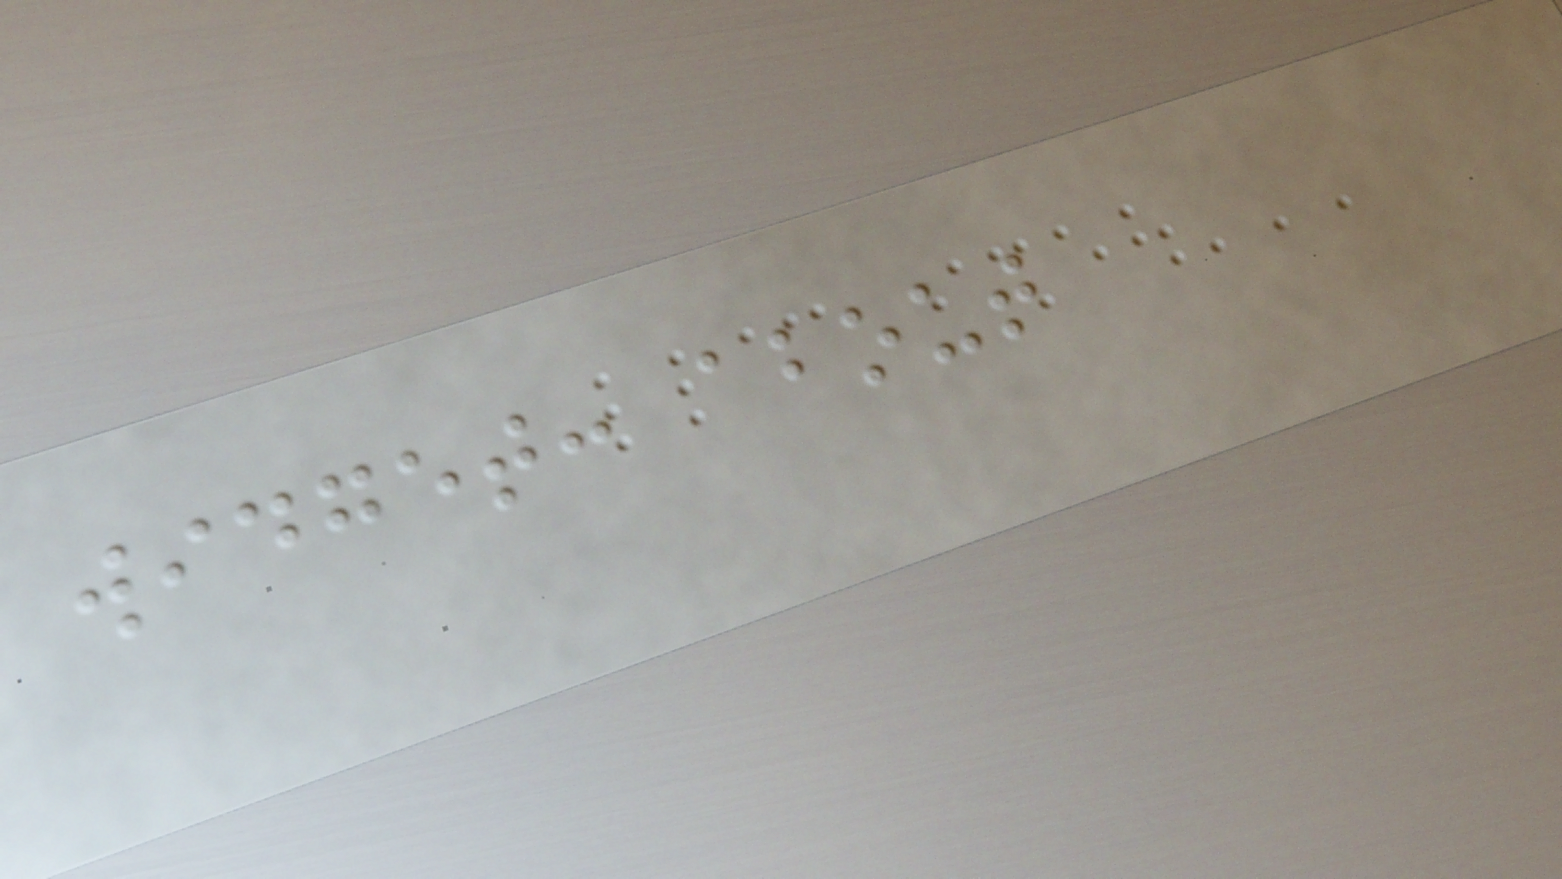widget: about
